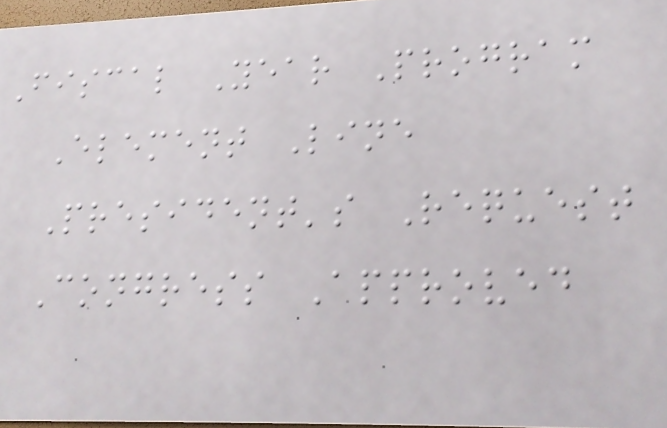Fiscal Year Program
Element Line
President's Request
Congress Approved
